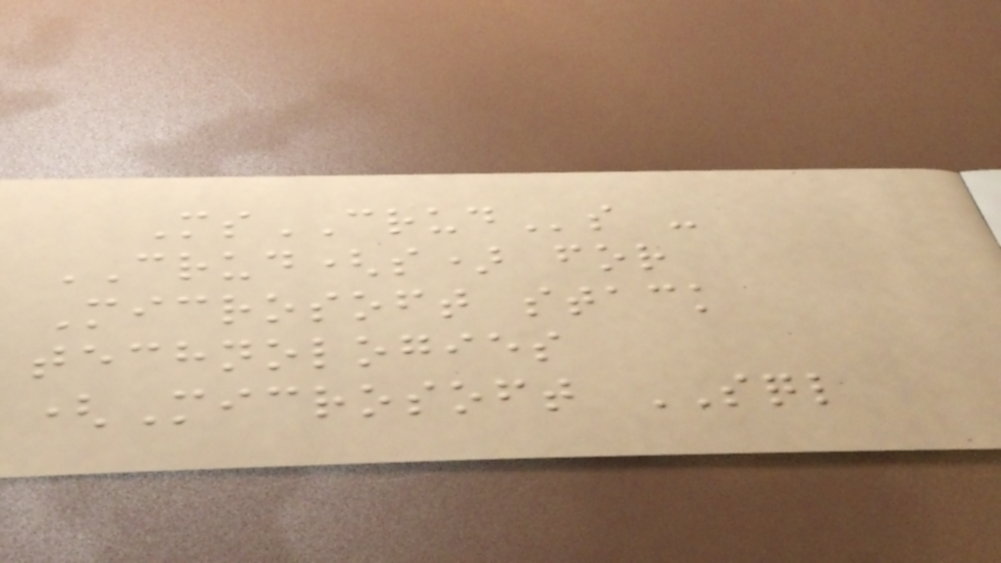MsCRUDs -
CRUD(s) for
Microsoft stack
technologies
(Microsoft SQL
